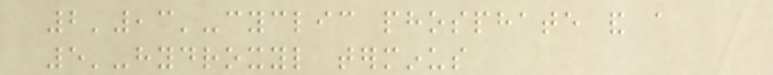2',3'-cyclic phosphate and a
5'-hydroxyl terminus
